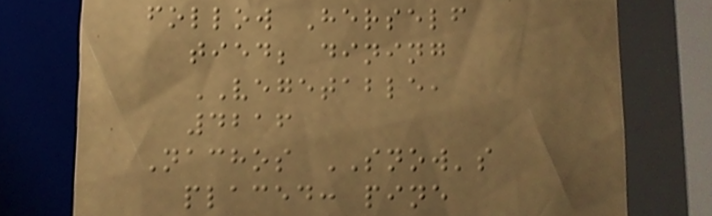follow Herself
tied; dining
VEGETABLE,
4216
Nachos SNOW's
placed: pine
